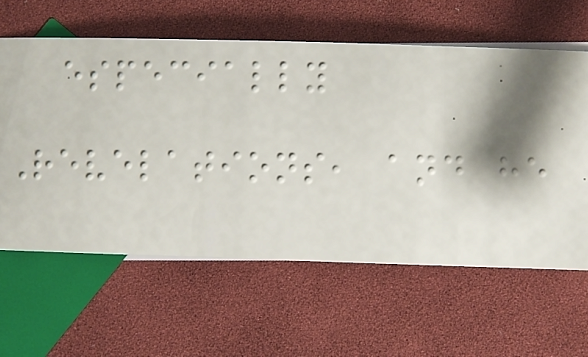especially
Revelations, and he
